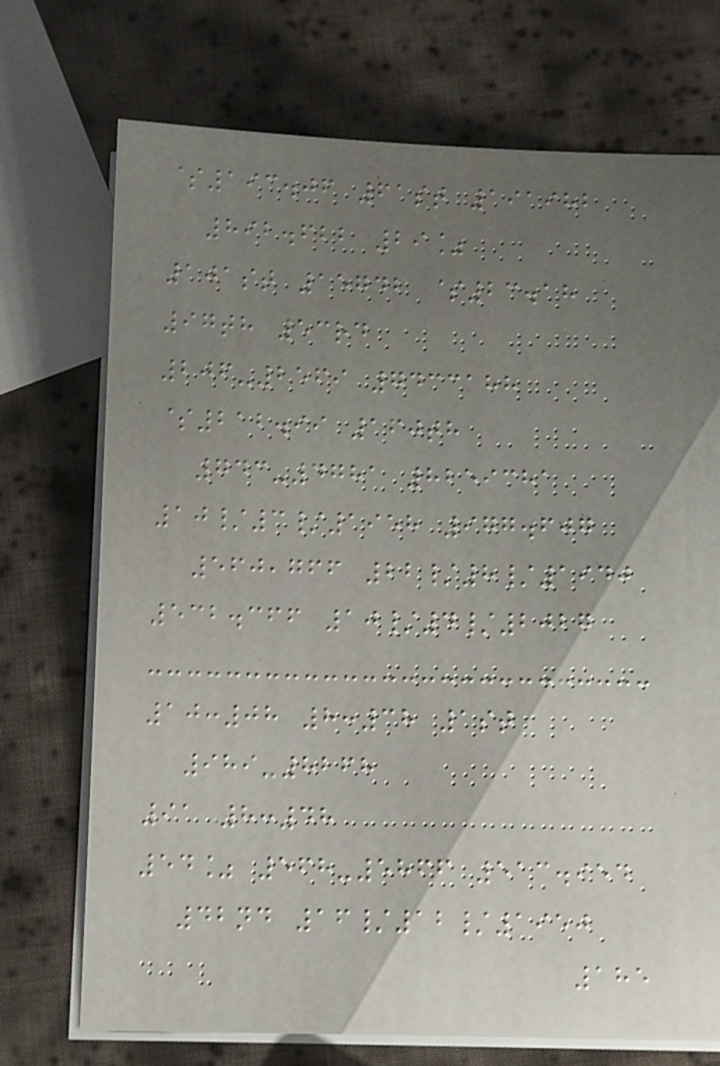$193.06 61st 191982
892.622 29%
101st 15742 $23.18
97th 53rd
206-2569 7433188
$212.99 160th
743-4781 8259381
10/3/1958 977.607
560,766 22/8/1940
532.366 10/4/2027
10:08 8:38 1st
989-8268
91 8:48
54% 568-5866 513.954
42nd 16/12/1950
185
